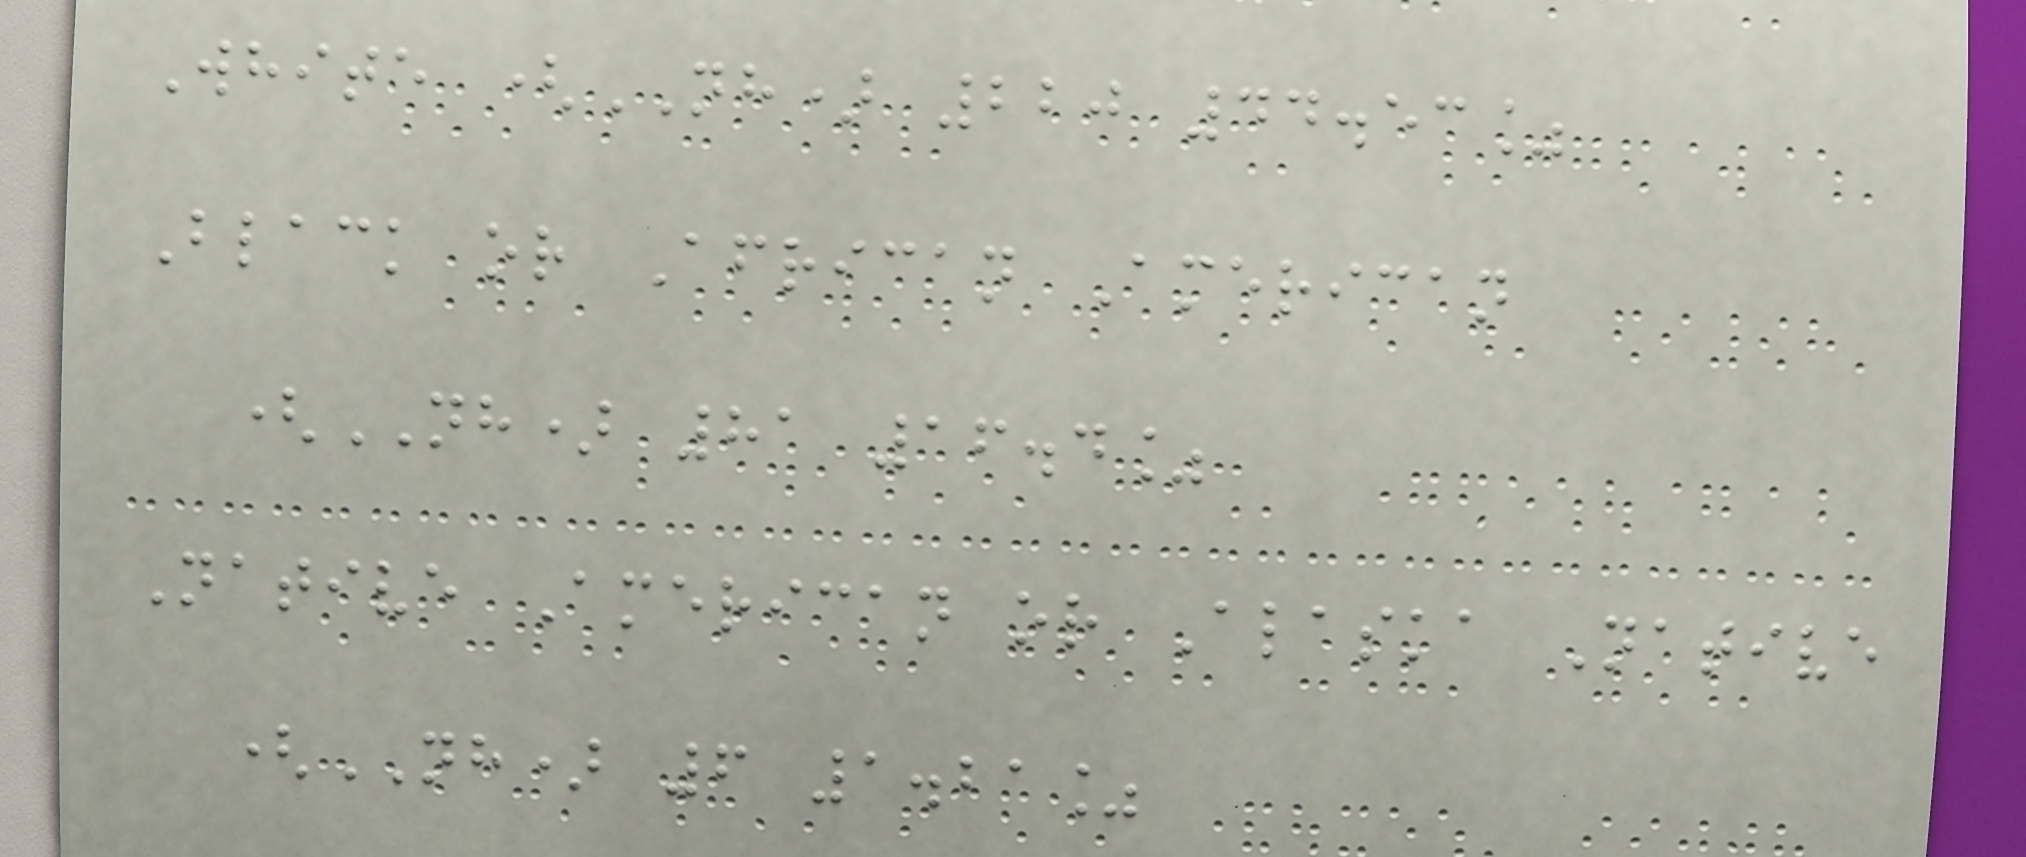White (NH) 220 44.53%
Black or African American
(NH) 81 16.4%
Native American or Alaska Native
(NH) 6 1.21%
